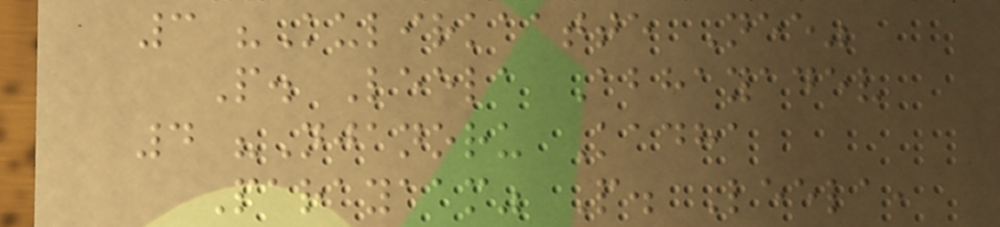3 "Kulirkaatte Nee"
P. Leela Abhayadev
4 "Njanoru Kadha
Parayaam" P. Leela,
